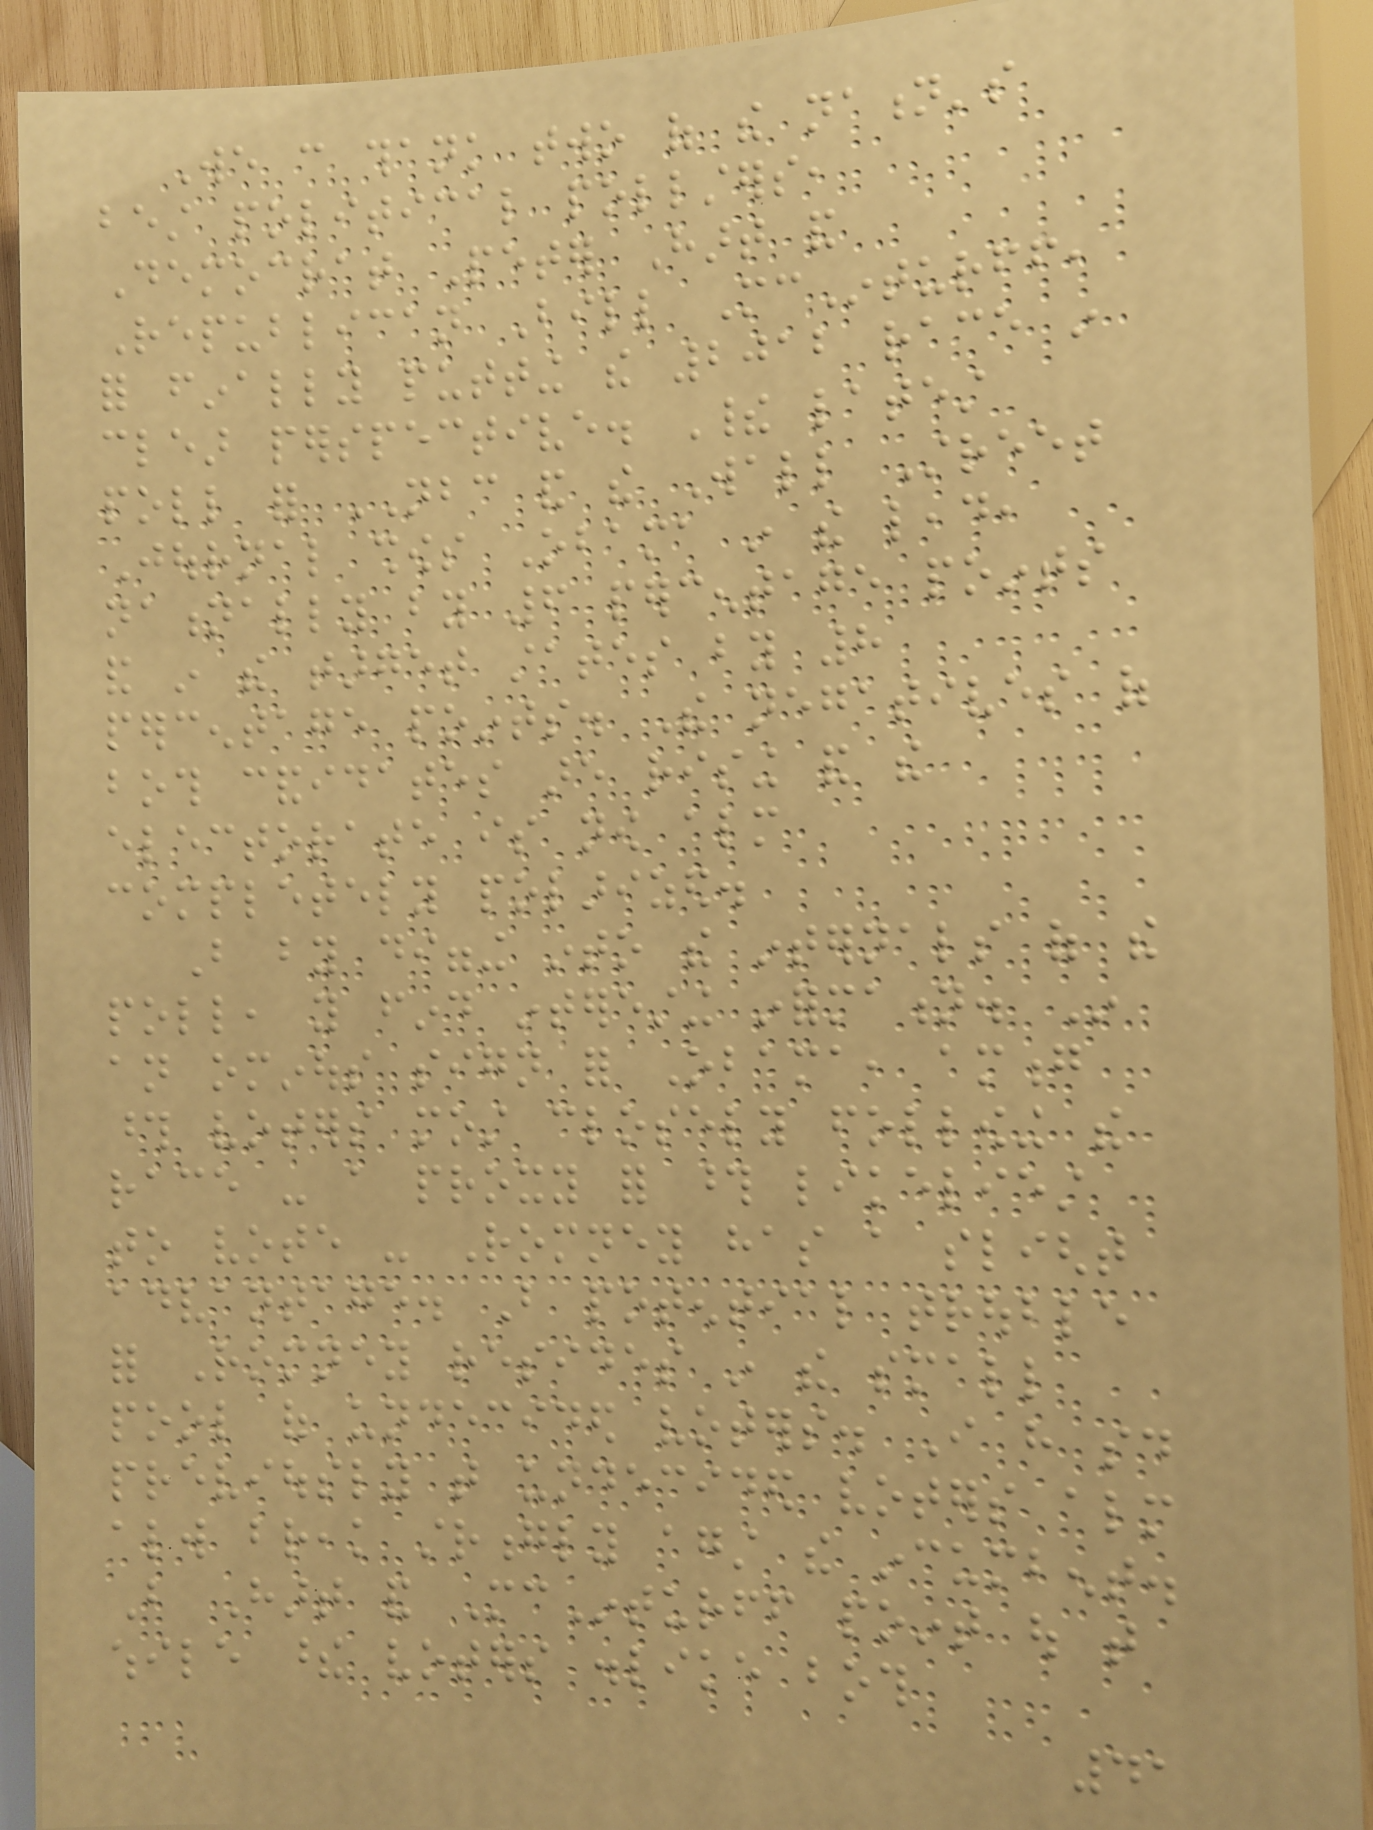We can thank two of the nation's
best political pollsters,
Democrat Peter Hart and
Republican Bill McInturff,
for finally putting the 2012 race in
clear perspective. Their latest
poll for NBC and the Wall Street
Journal shows Obama in the lead,
nationally by 6 percentage points
and in the target states by 8
percentage points. The negatives of
both candidates are rising and the
electorate is now almost
completely polarized.
But by digging into the internals of the
poll, you find interesting information. In
an ominous sign for Obama, among
those voters most closely following the
race - a proxy for those likeliest
to vote - Romney has a slight
advantage. But potential trouble
for Romney resides in the small
pool of undecided voters. I have said
previously that undecided voters almost
always break strongly against the incumbent.
But Hart and McInturff point out that
while these voters dislike both
41
